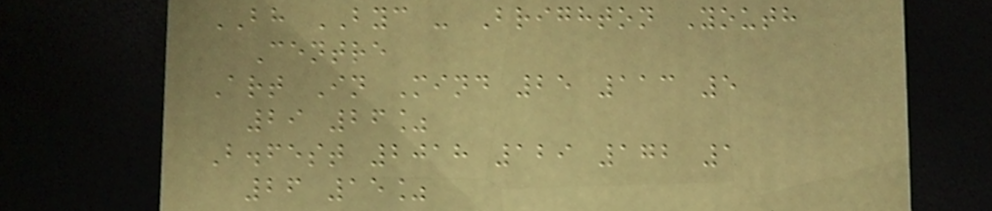BH BYC - Brighton Youth
Centre
Art In Mind 25 113 5
29 26%
B.fest 2018 129 172 1
26 15%
